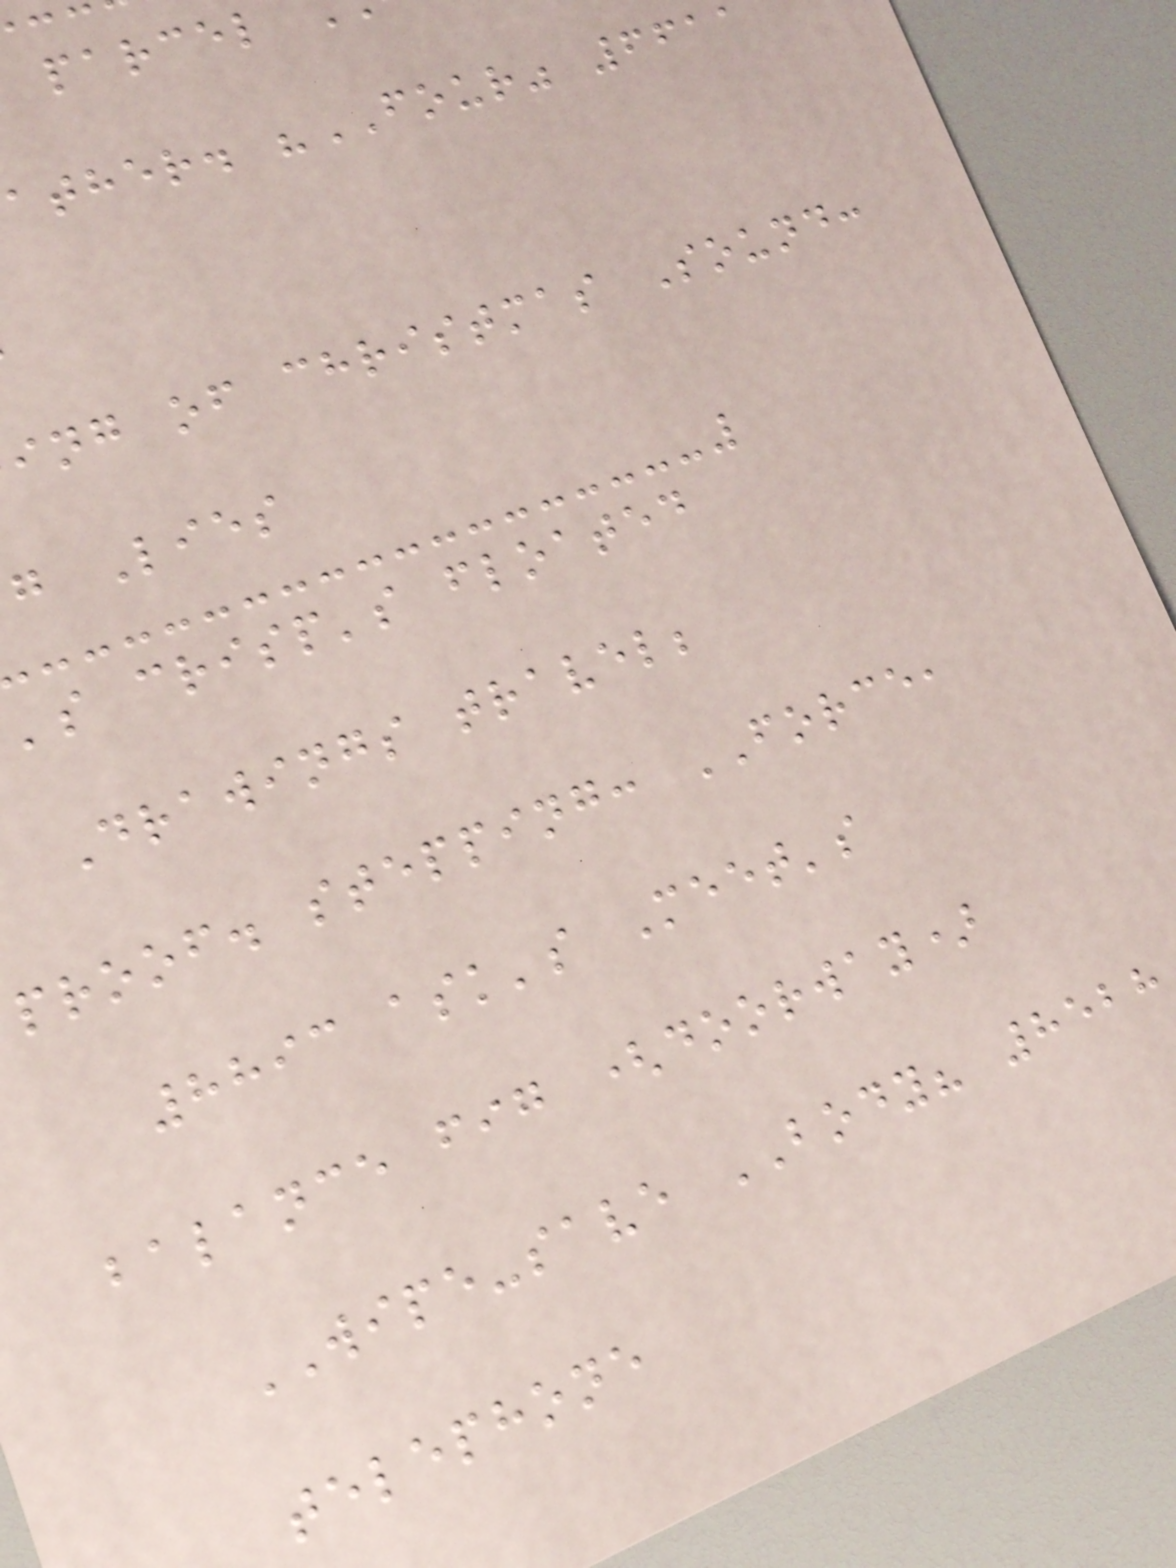ather. "FOUR" 6611
ing of christmas Sound:
g Lies
's crisp's floated
Drawings travel;
proof. stepping: FORCE,
8893 ask's Meet's
balance fig (doorway)
WIPE-save BODY? 8528
telephone
